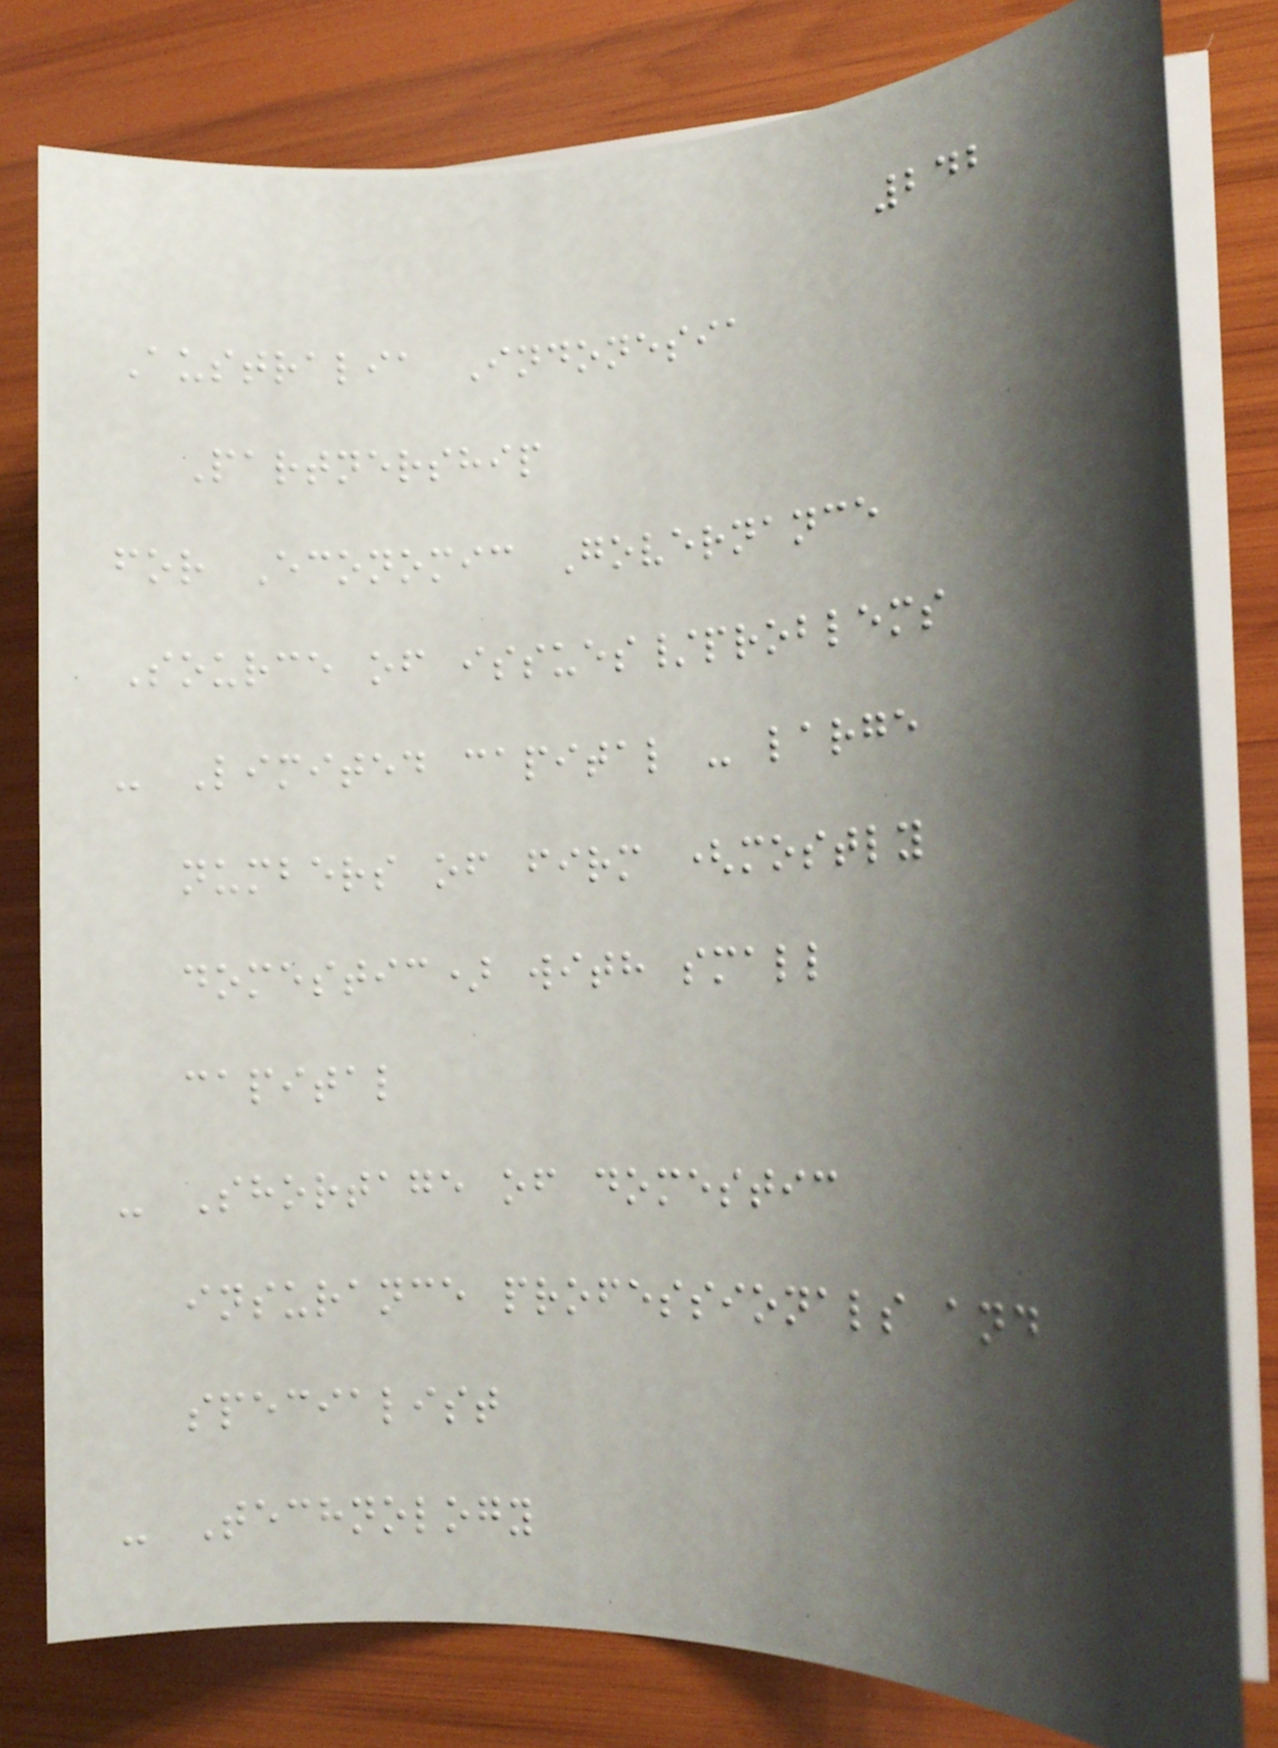242
Australia Indonesia
Partnership
for Economic Governance
Source of issues/problems
- Limited capital - large
numbers of firm (mostly
domestic) with small
capital
- Shortage of domestic
insurance professionals and
specialist
- Technology
